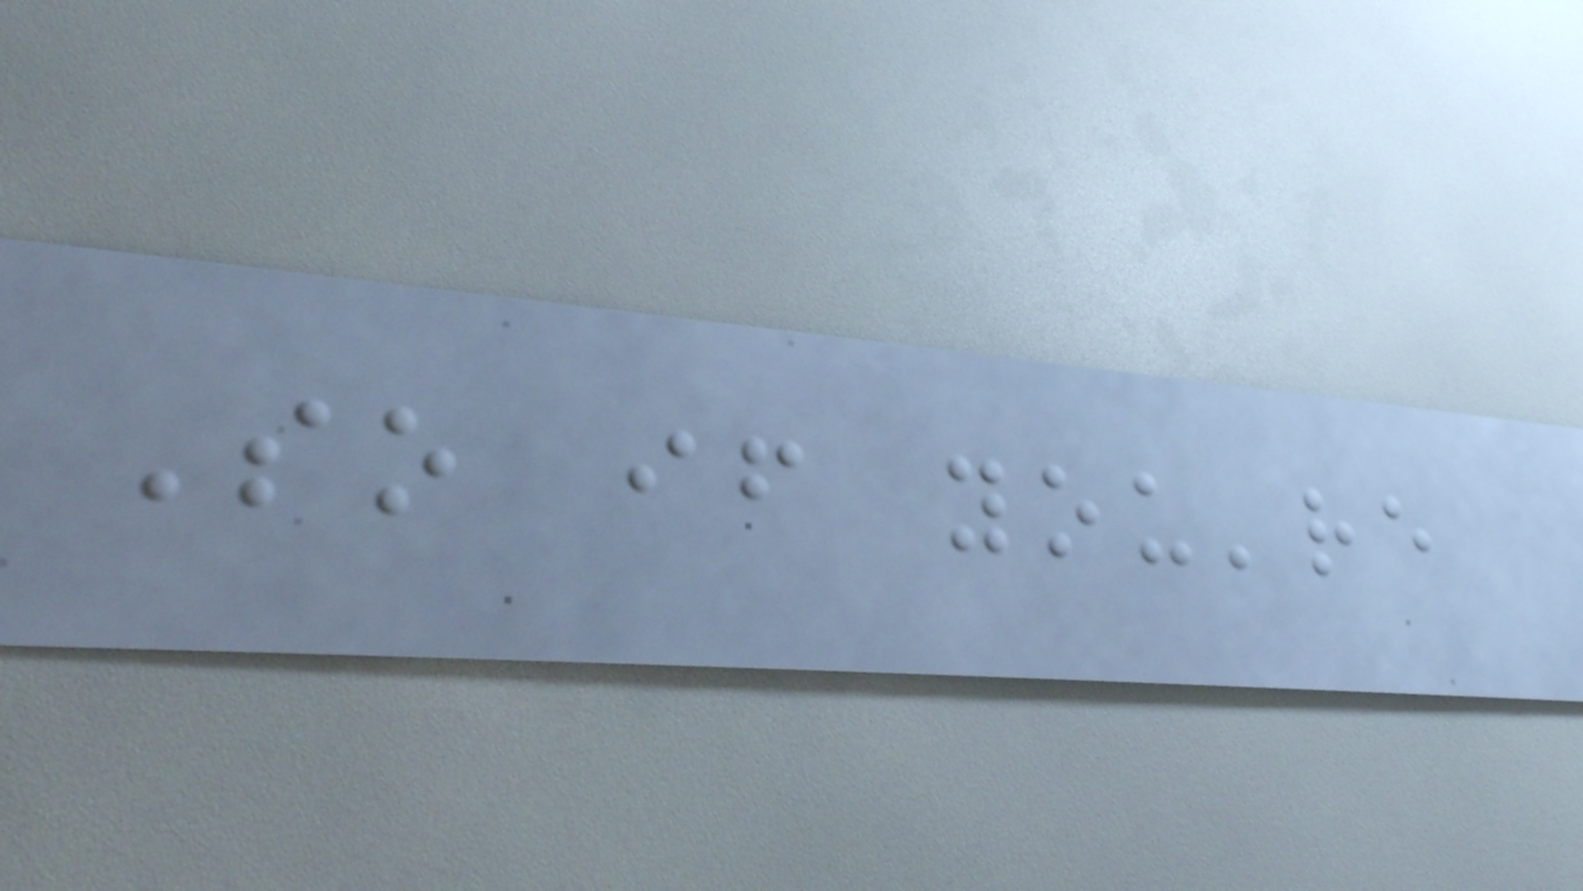So if you're
